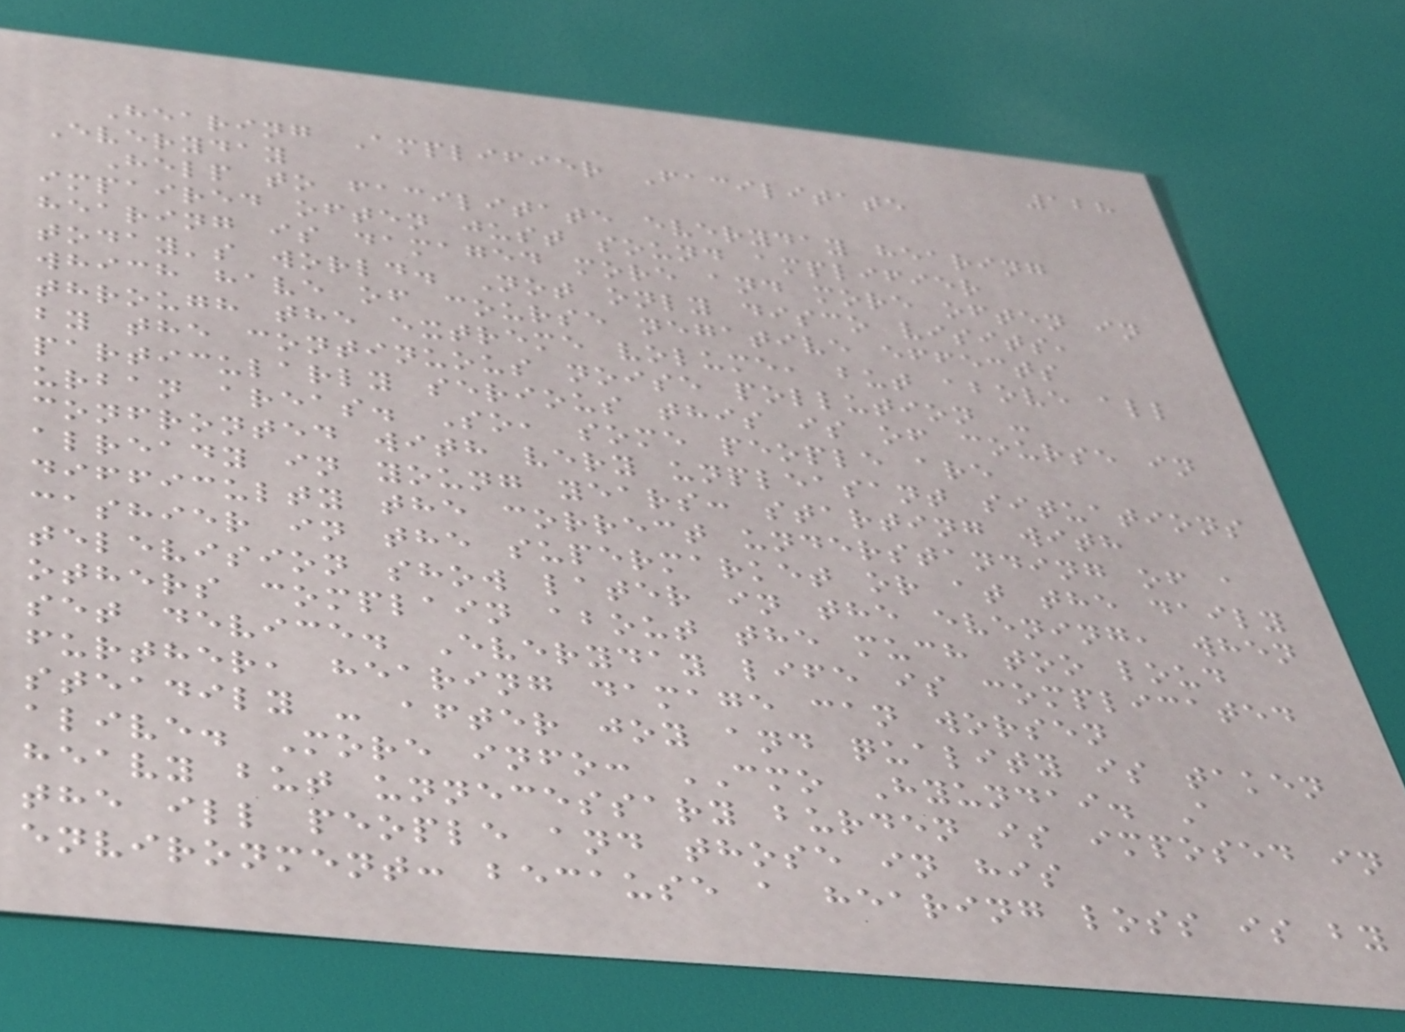128
Hearing Amplifier Facilitate
Everyday
Help to facilitate everyday hearing
impaired often just sound amplifier
hearing is damaged more and more often in
today's world. Not only disco visits,
which have of course negative effects
through the extreme volume, but above all
by the continuous noise pollution -
particularly serious this is of course in
urban areas. So, some people are
confronted with very unpleasant situations
already in young years: starting with
difficulty the correct understanding of a
cashier in the supermarket or at the daily
television show later in the evening, when
others complain about the much too loud
set device. Everyday life is complicated
further, hearing damage can worsen
steadily - after joy and quality is taken
alive. More info: CMO Hyundai. A
heavy but unnecessary burden is imposed in
the ill people and those in his
environment: because a hearing loss is by
